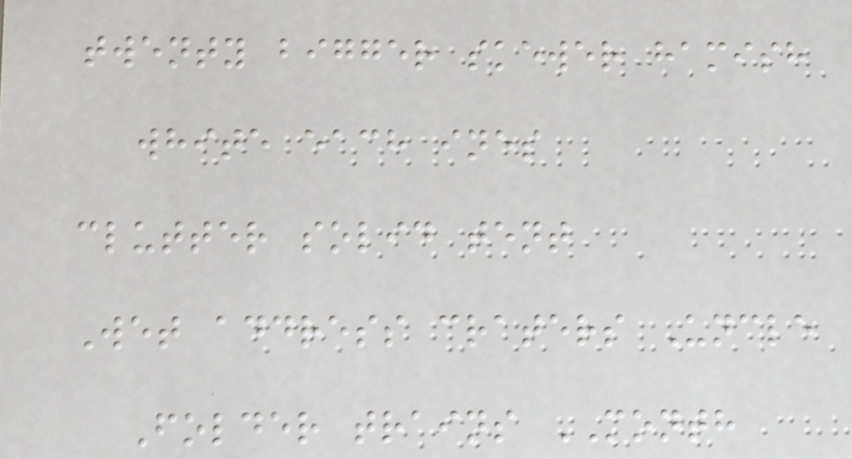twenty bigger skewer hamish
white each ines
clutter solid tent
Wet address craters Uncle
Folder trains MONTH
